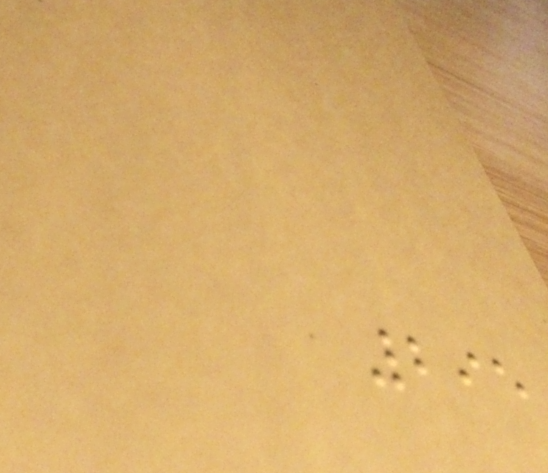295
